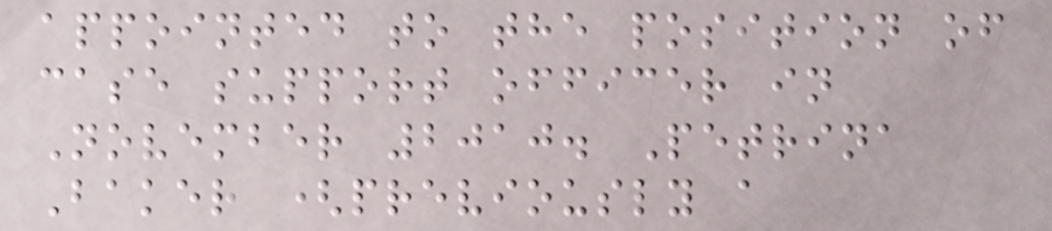appointed to the position of
case support officer in
November 2010. Petrina
Baker (previously a
